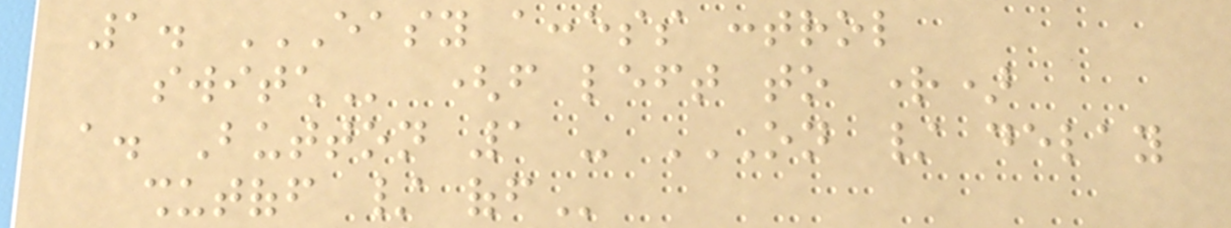1. EASY ACCESS CONTROL
SWITCH (from left to right)
a. Button 1 - ON / DELAY
SHUTOFF / OFF
